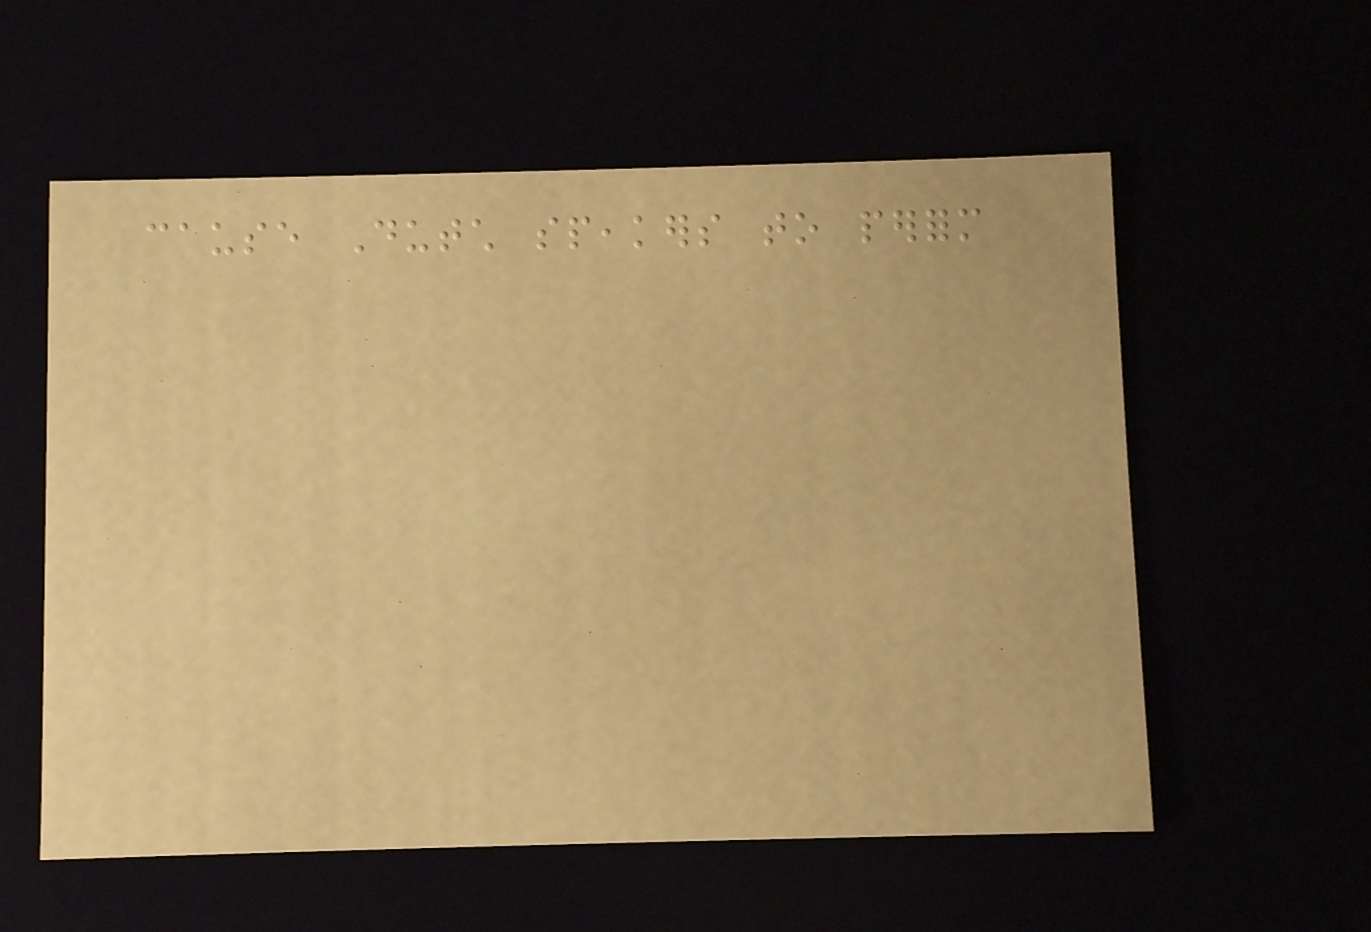cause Dutch speakers to perform
